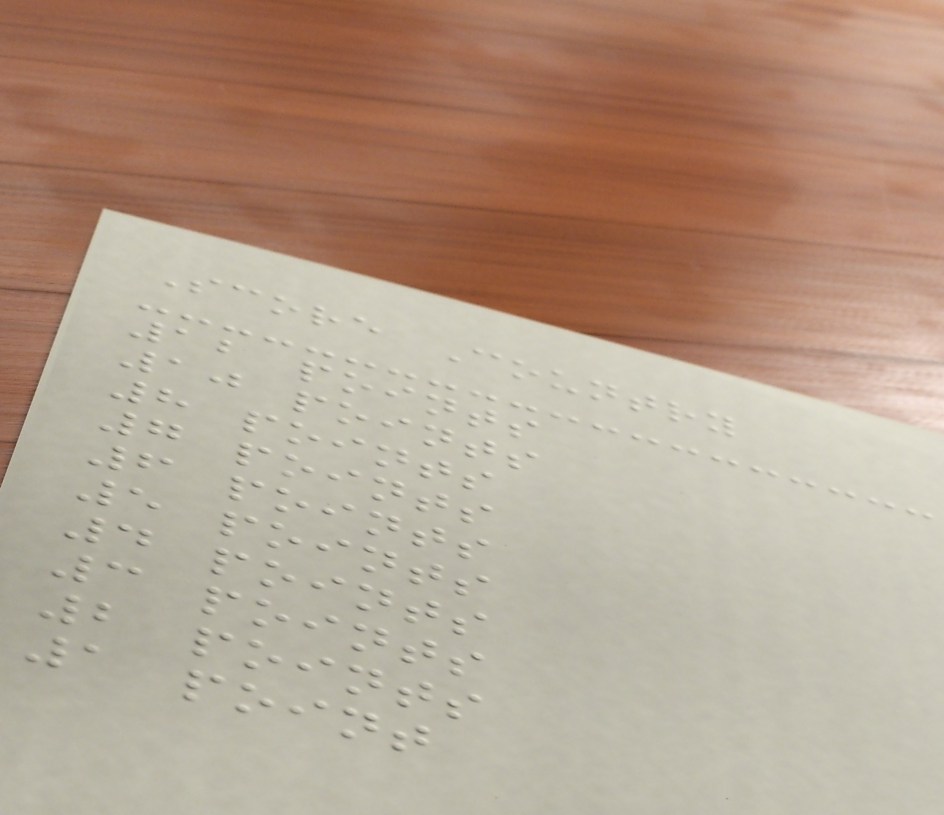Score Country
12 points
10 points
8 points
7 points
6 points
5 points
4 points
3 points
2 points
1 point
